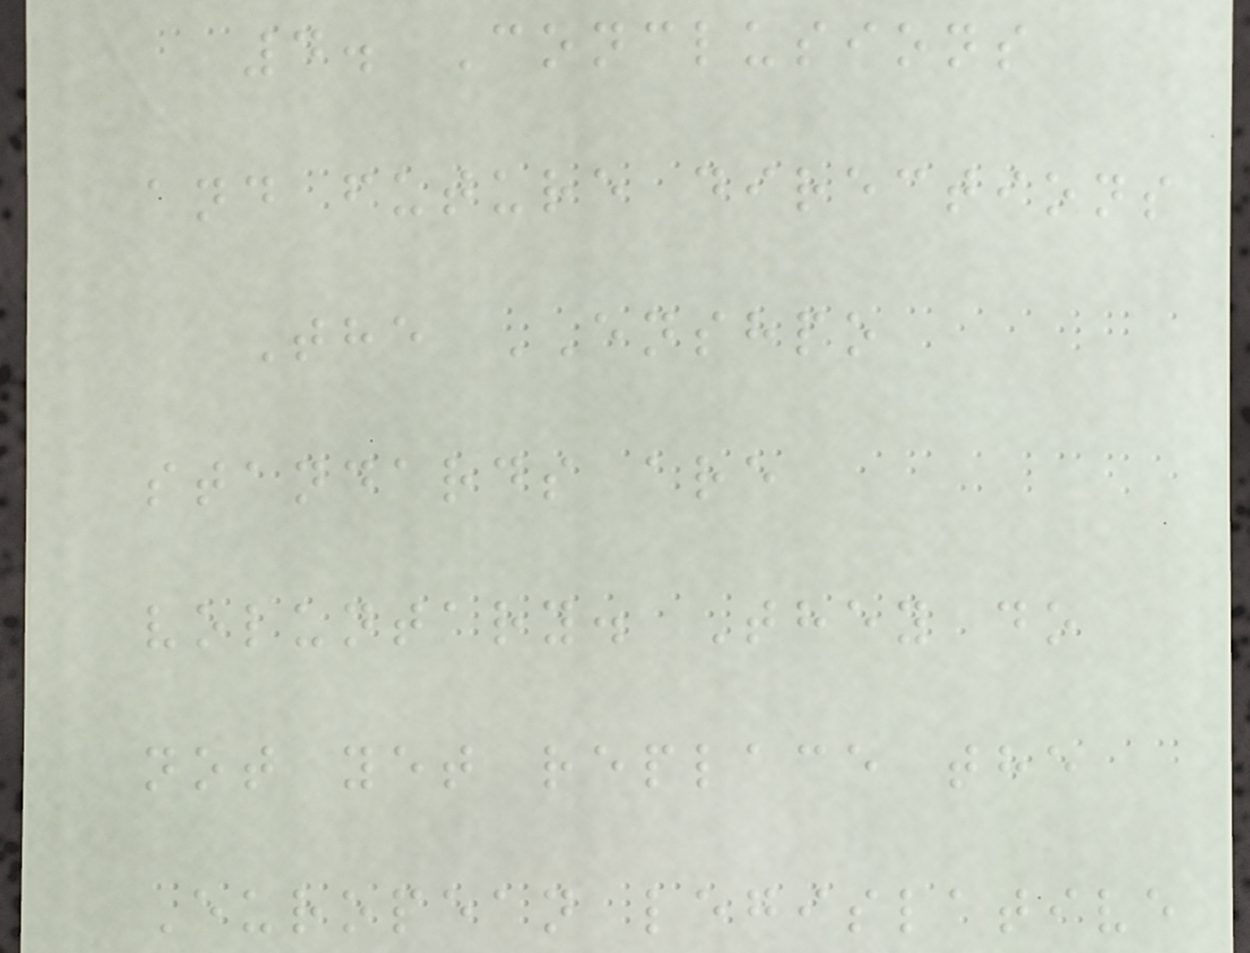4. Conclusions
and future directions
The ENSHPO
standards are
voluntary. They do
not yet replace the
European legislative
